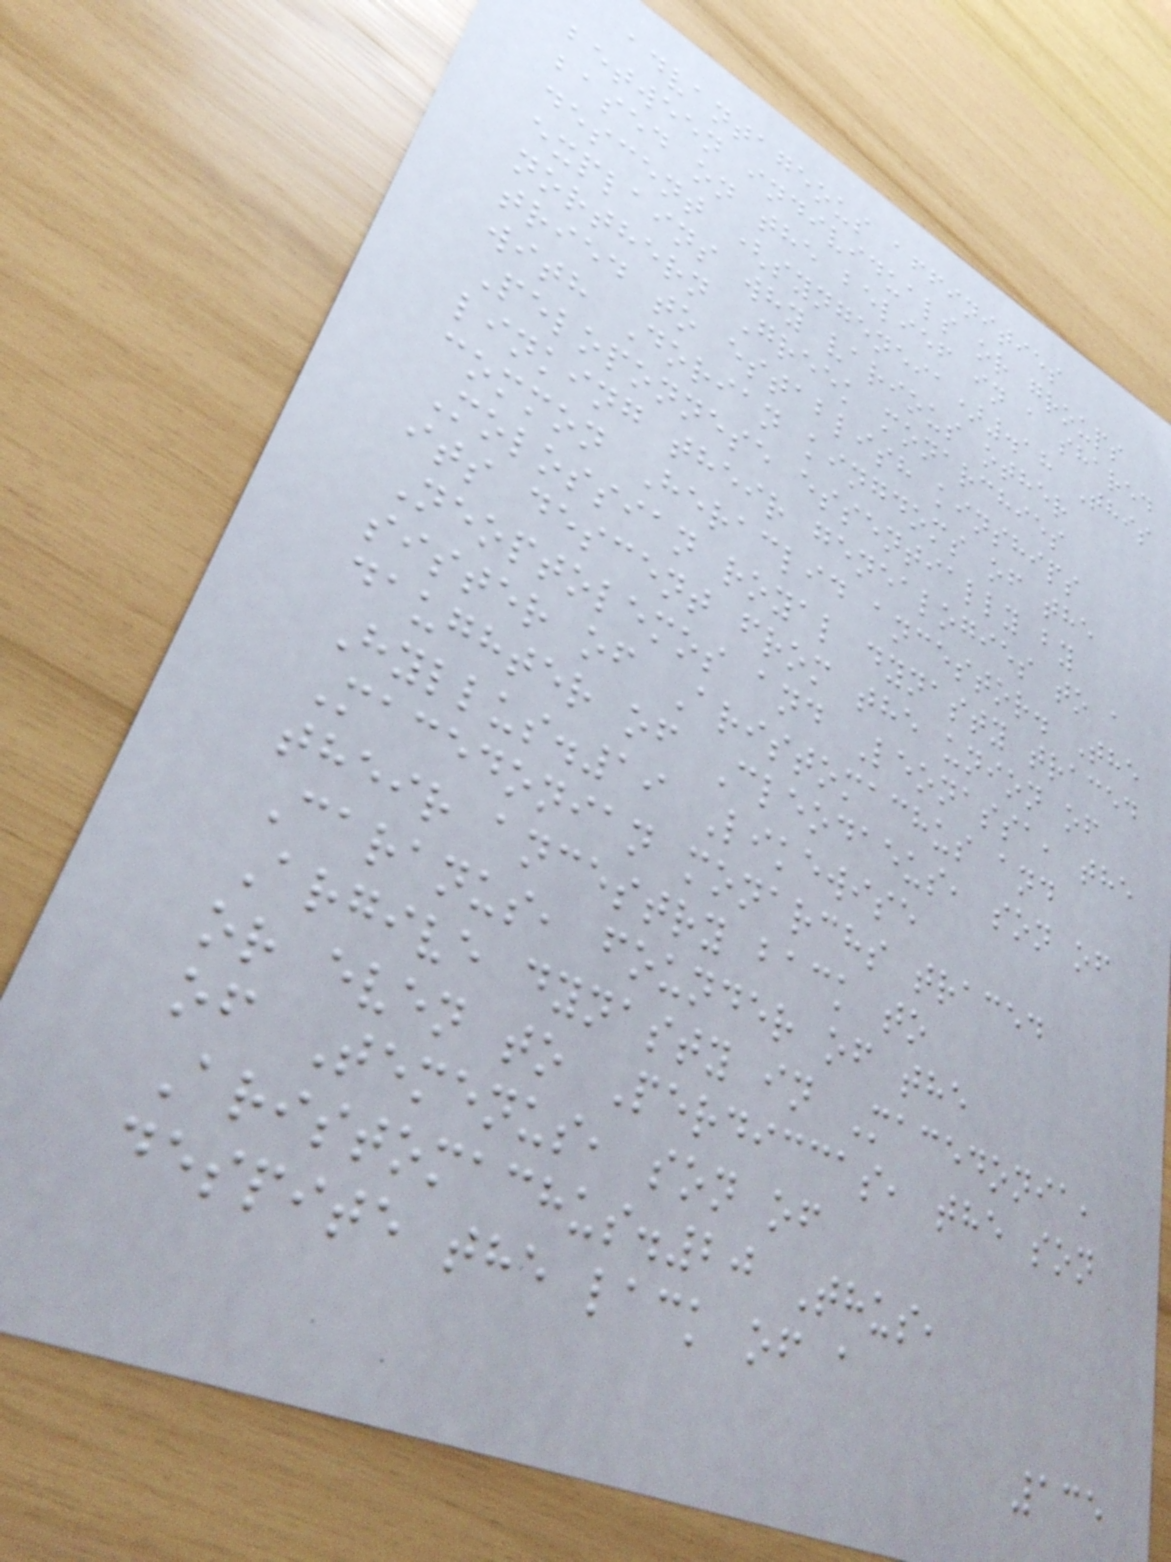advantageous affinities
between individuals or groups
based on the belief in a shared
descent (syngeneia).18 This
explains why various other
northern Greek monarchies
tried to establish kinships
with Dorian kingdoms of the
Peloponnese essentially by
linking their genealogies to a
common Heraclid ancestor. The
Molossian royal dynasty traced
its descent from the union of
Neoptolemos and Leonassa, the
sister of Aristomachus and
daughter of Cleodaeus, son of
Hyllus.19 Likewise
Macedonian monarchs traced
their ancestry back to
Caranus, founder of the
Argive dynasty in Macedonia,
or even to Perdiccas, the son
of Temenus, son of
Aristomachus.20 Thus,
despite the lack of a
135
